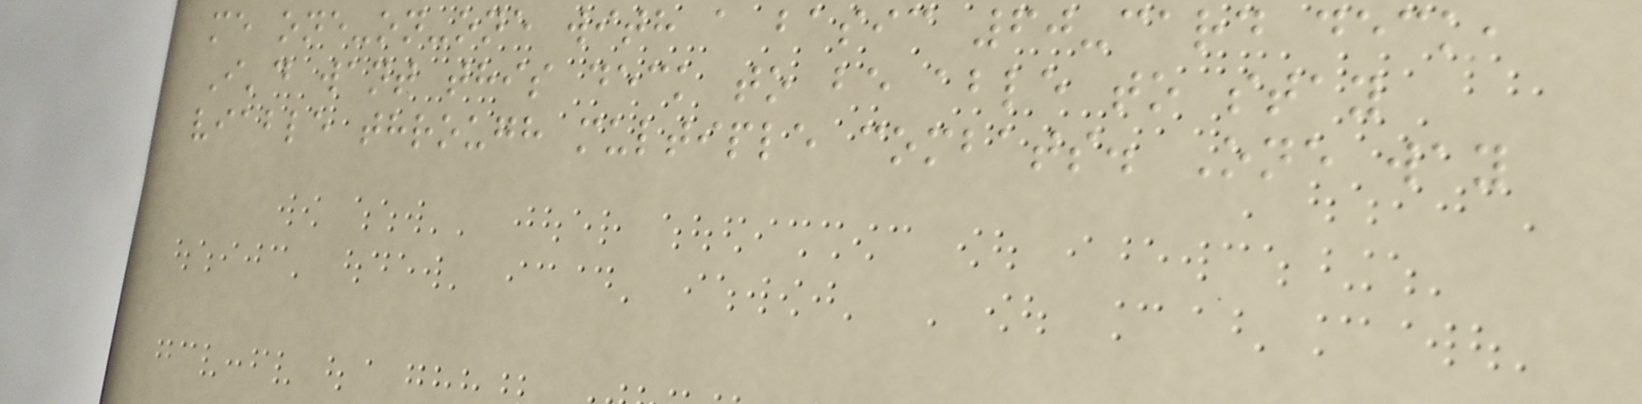me one-on-one with a basic 60-card deck,
I'd want this deck to be able to stay
viable through multiple combats. One way
